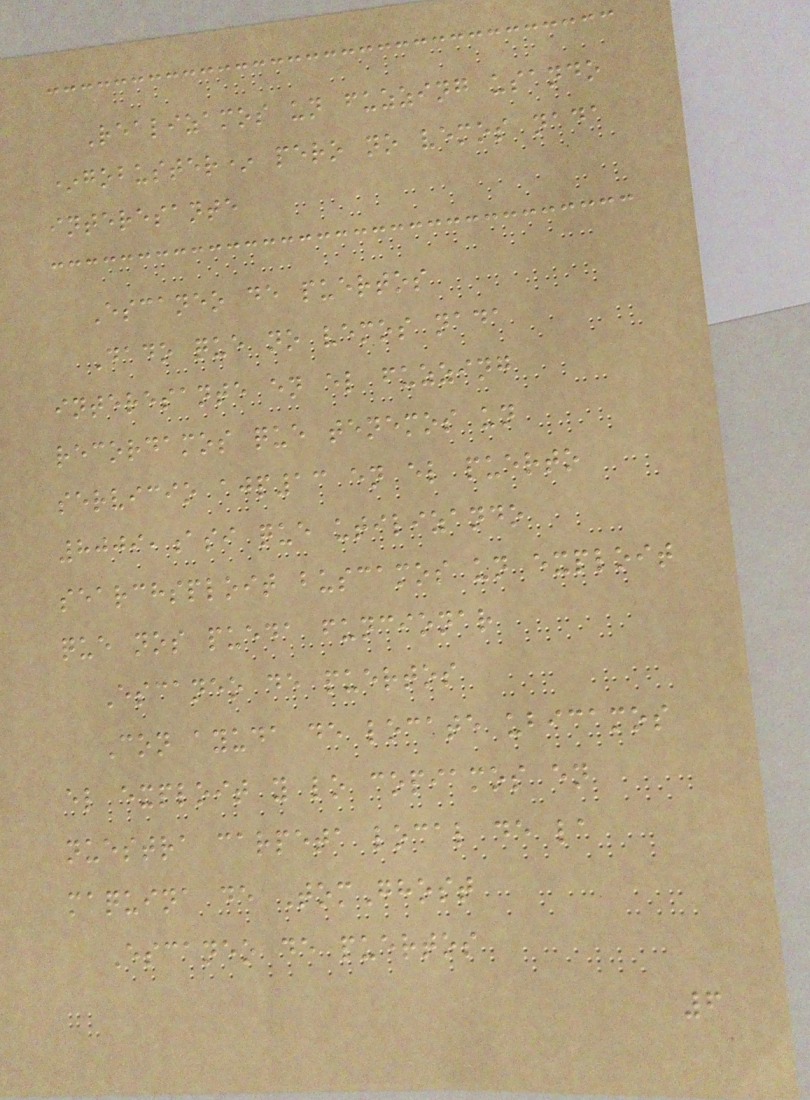Realizamos un fuzzing usando
*gobuster* pero no vemos nada
interesante
Escaneo de puertos
Dado que no vemos nada
interesante en el fuzzing
recordamos que tenemos un
servicio ajp13 en el puerto
8009,asi que utilizando
searchsploit buscamos un exploit
que nos pueda funcionar
Escaneo de puertos
Con ayuda de locate ubicamos
el exploit y lo copiamos en
nuestra carpeta local de la
maquina de TomGhost
Escaneo de puertos
6
